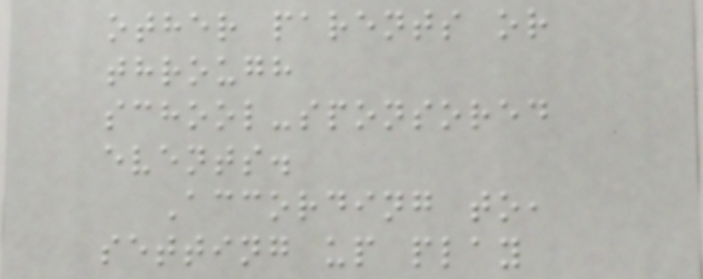other parents or
through
school-sponsored
events.
According to,
setting up play
